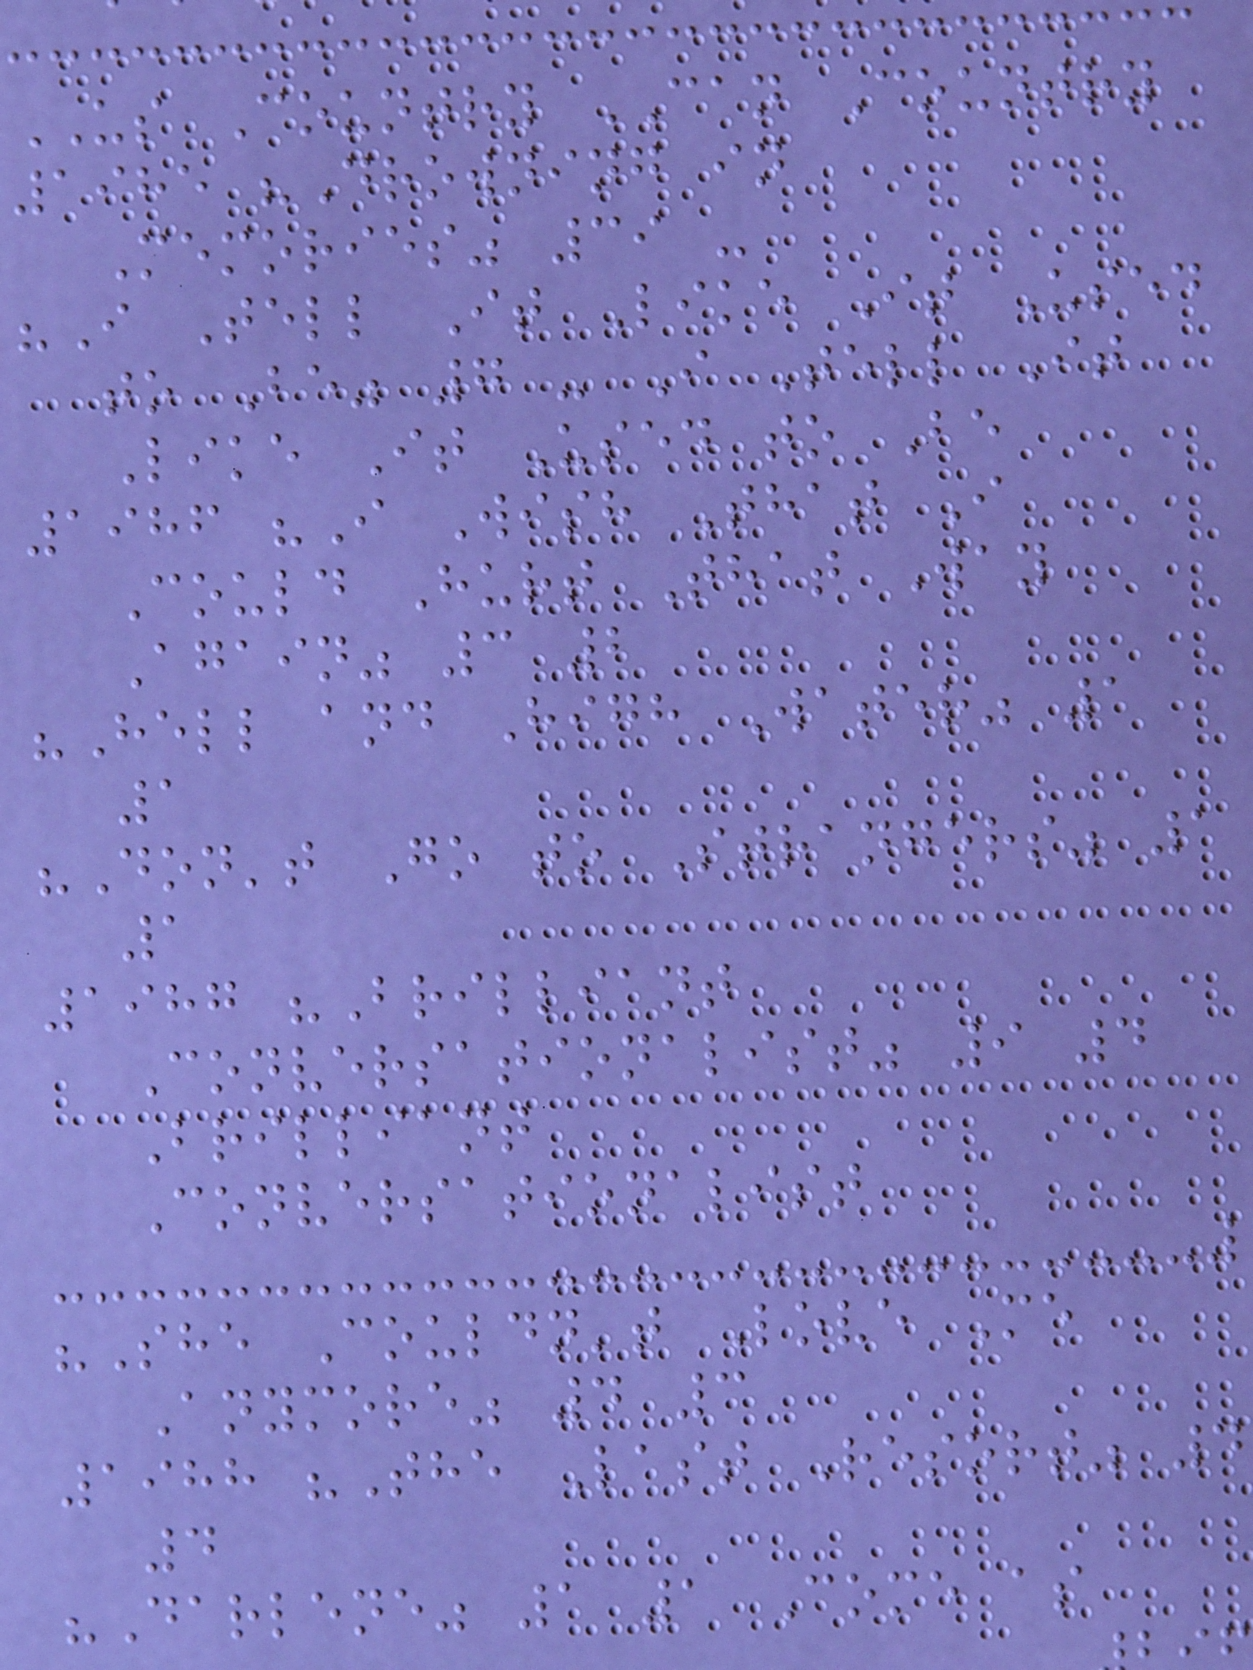US Country CAN Country
1985 "Drowning in
Memories" 39 -
"I Tell It Like It Used
to Be" 7 - I Tell It
Like It Used to Be
1986 "I Wish That I
Could Hurt That Way
Again" 3 2
"Hell and High Water" 1
1
"Don't Go to Strangers" 1
1
1987 "Brilliant
Conversationalist" 9 4
Brilliant
Conversationalist
"She Couldn't Love Me
Anymore" 4 3
1988 "The Last Resort" 4
4
"Darlene" 1 1 Come as
